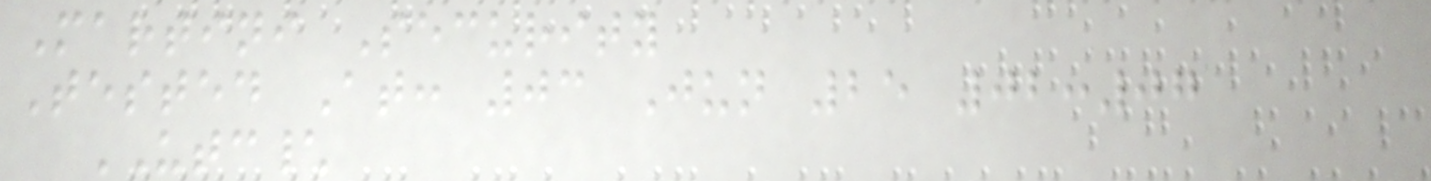Martini Security
Tested At: 03 Jun 25 02:07
UTC\
